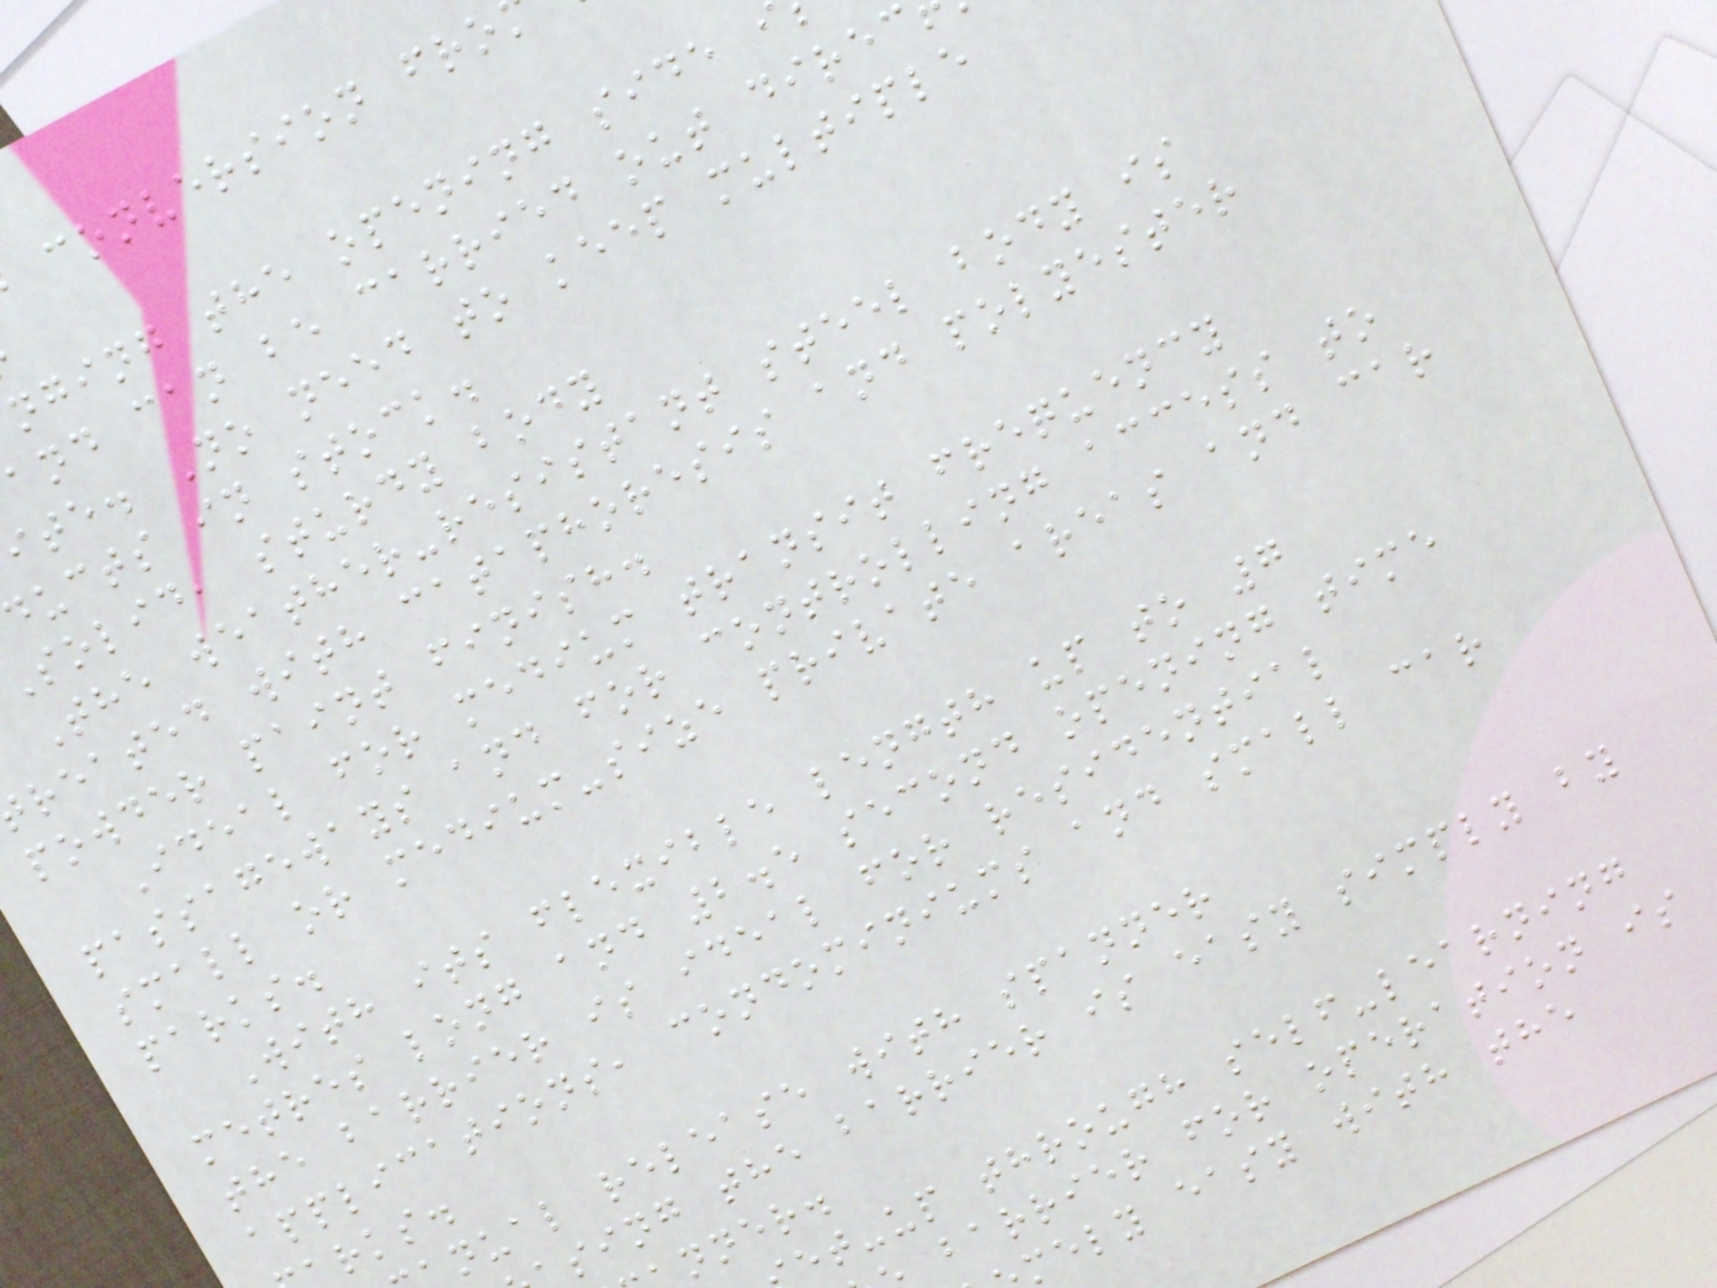conversion fro
nging the opening side
and can be carried out direc
ite. No need to keep multiple
ducts in stock.
solid, sturdy body
The weather-resistant steel body is
reated with cataphoresis and polyester
powder paint finish.
Ideal for medium transit frequency
passageways and for controlling access to
small or medium-size private areas and car
parks.
With its flexible length up to 7
metres long and 2.5 second opening time
the barrier is ideal for residential
applications, condominiums and small car
rks.
nual release with spanner
sing the barrier is easy simply by
nner.
et-up through self-learning
barrier for operation is
mely easy with the
